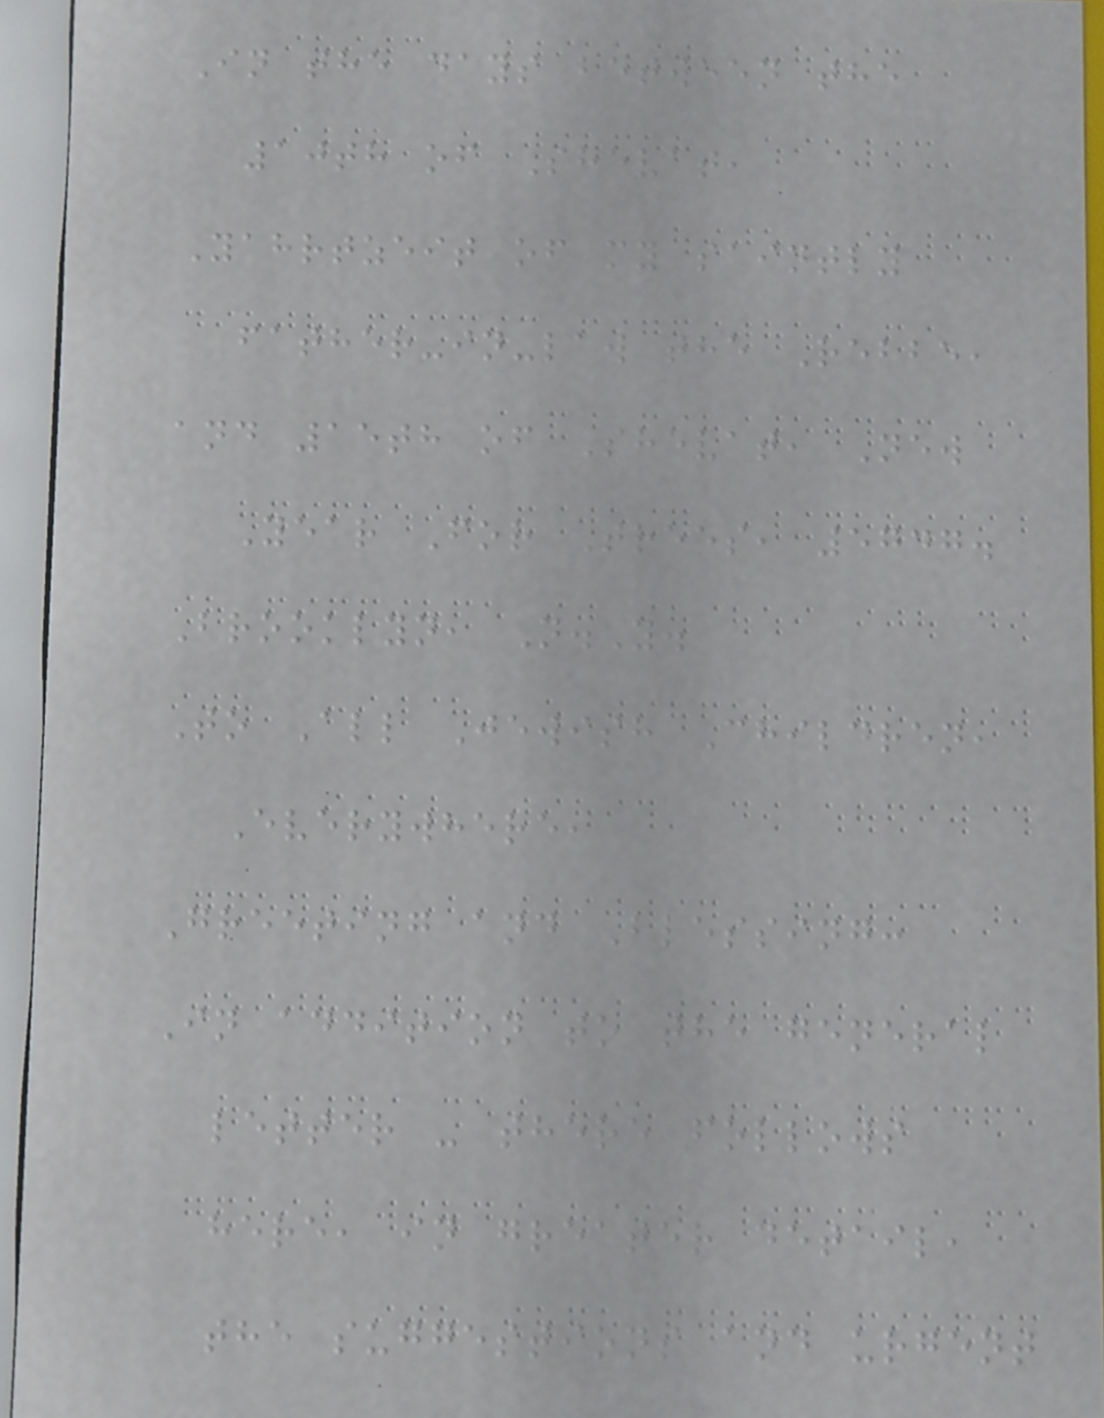In the days between the
10th of Shevat,
Yahrtzeit of my saintly
father-in-law the Rebbe,
and 15th of Shevat, New
Year For Trees, 5747.
Brooklyn, N.Y.
To All Jewish Children,
Everywhere,
Greeting and Blessing:
In addition to the general
letter - there follows
here, in greater detail,
the suggestions and urgent
